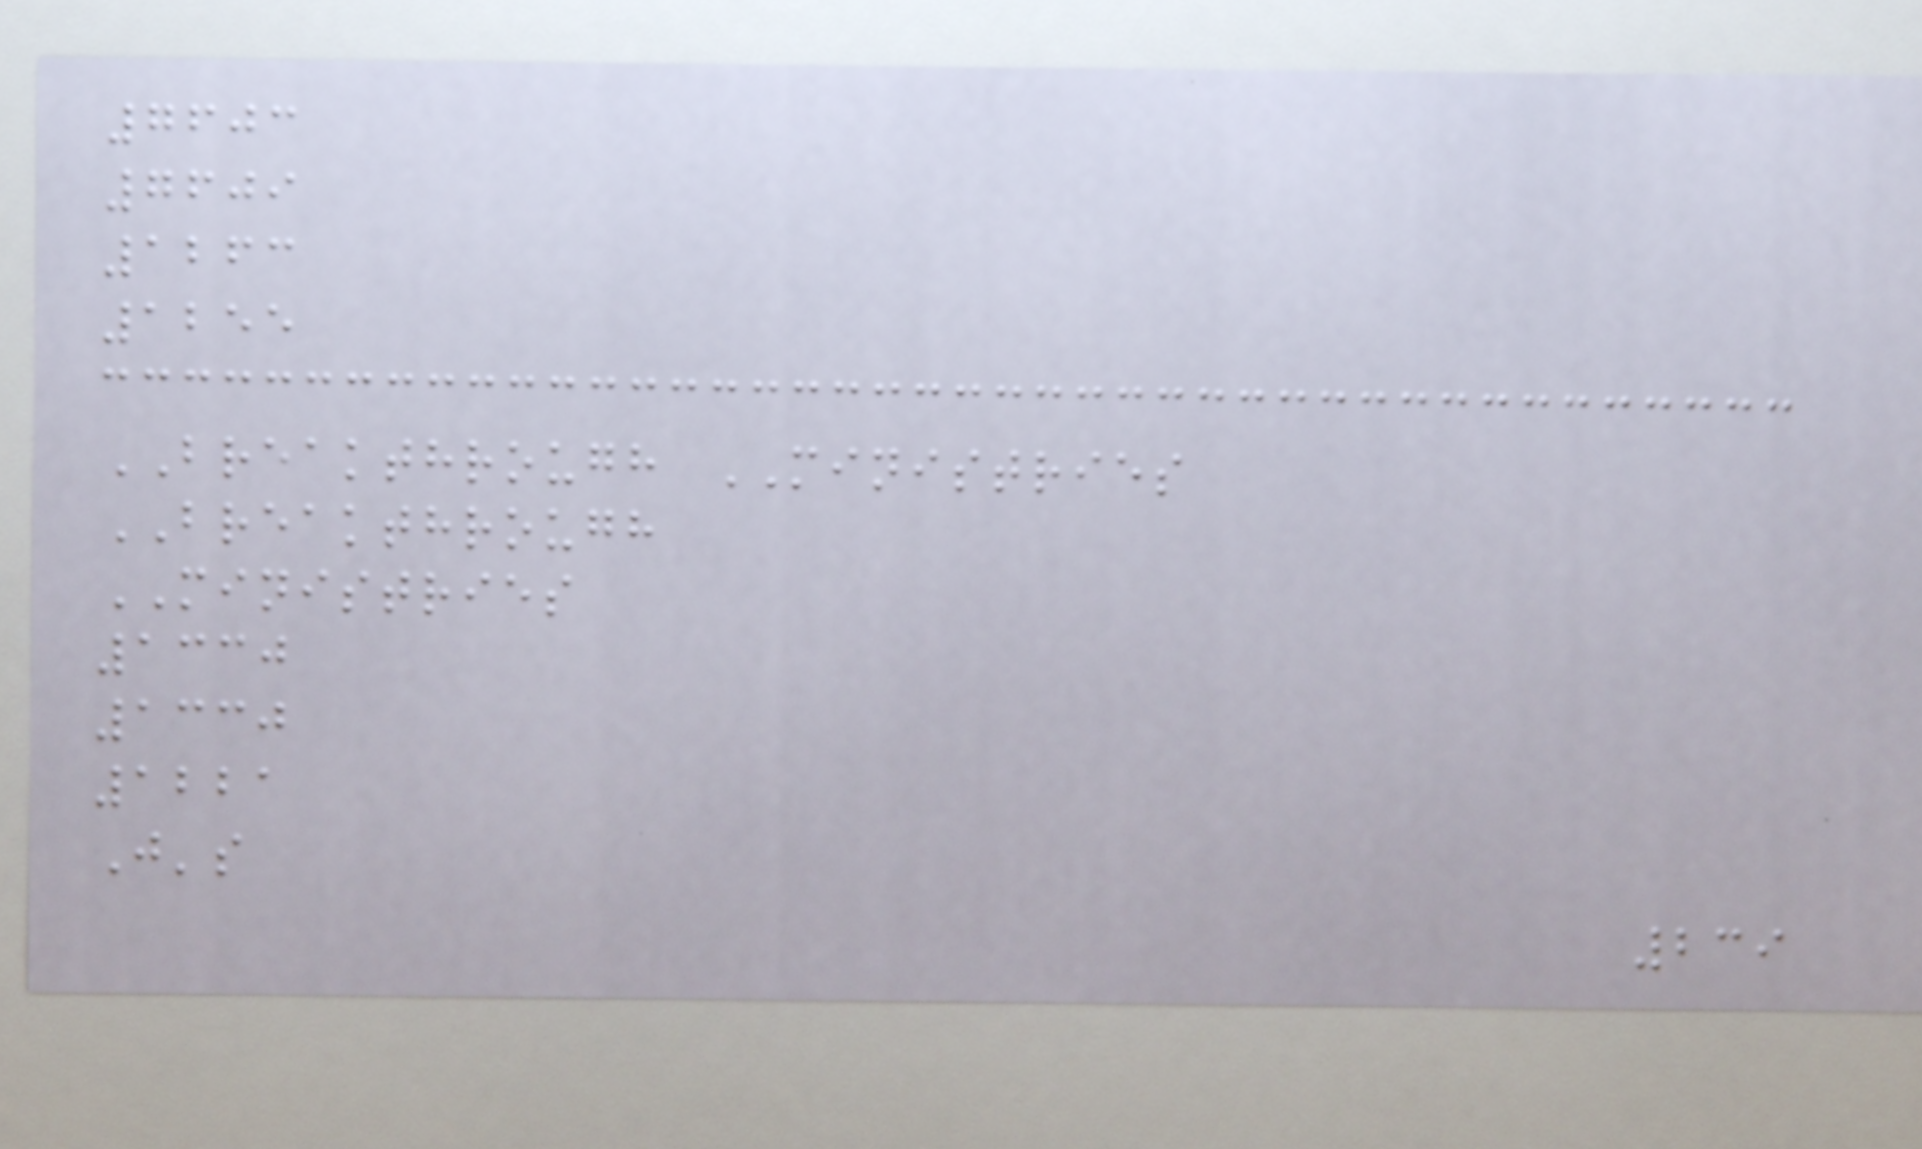7603
7609
1263
1255
BREAKTHROUGH MINISTRIES
BREAKTHROUGH
MINISTRIES
1330
1330
1221
J's
239
